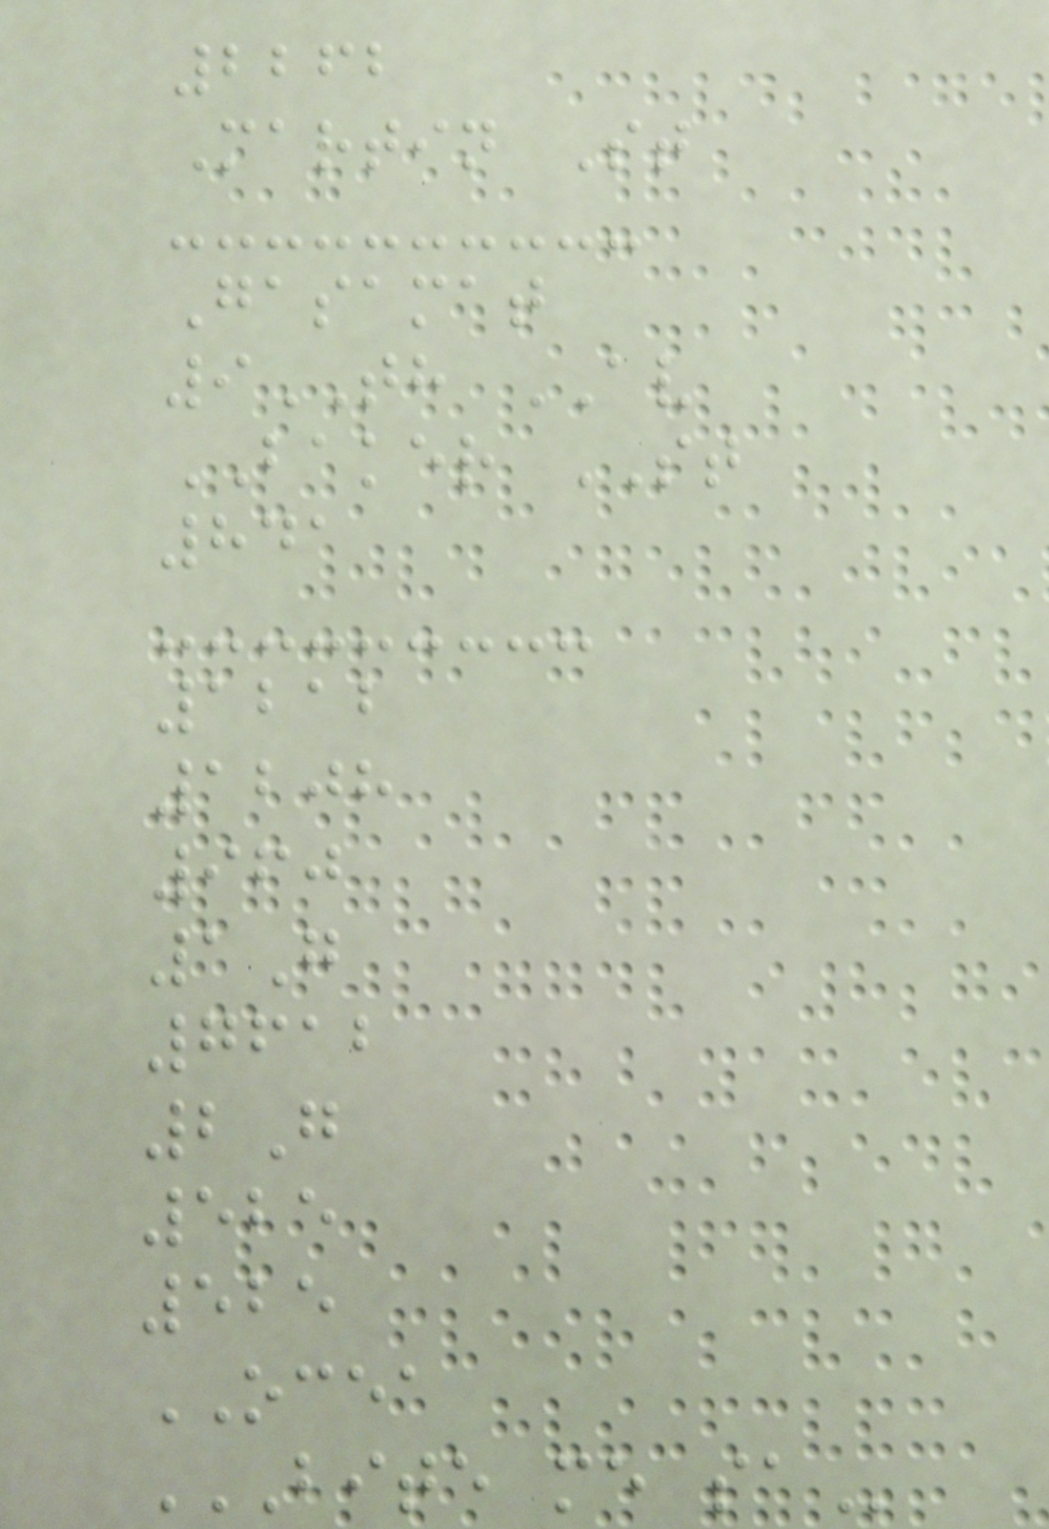2262
Martin St
Gasamat
9TH AV
BAKER ST
841
1212
1208
960
1G
7612
2G
525
525
OCEA
BITE ME SA
